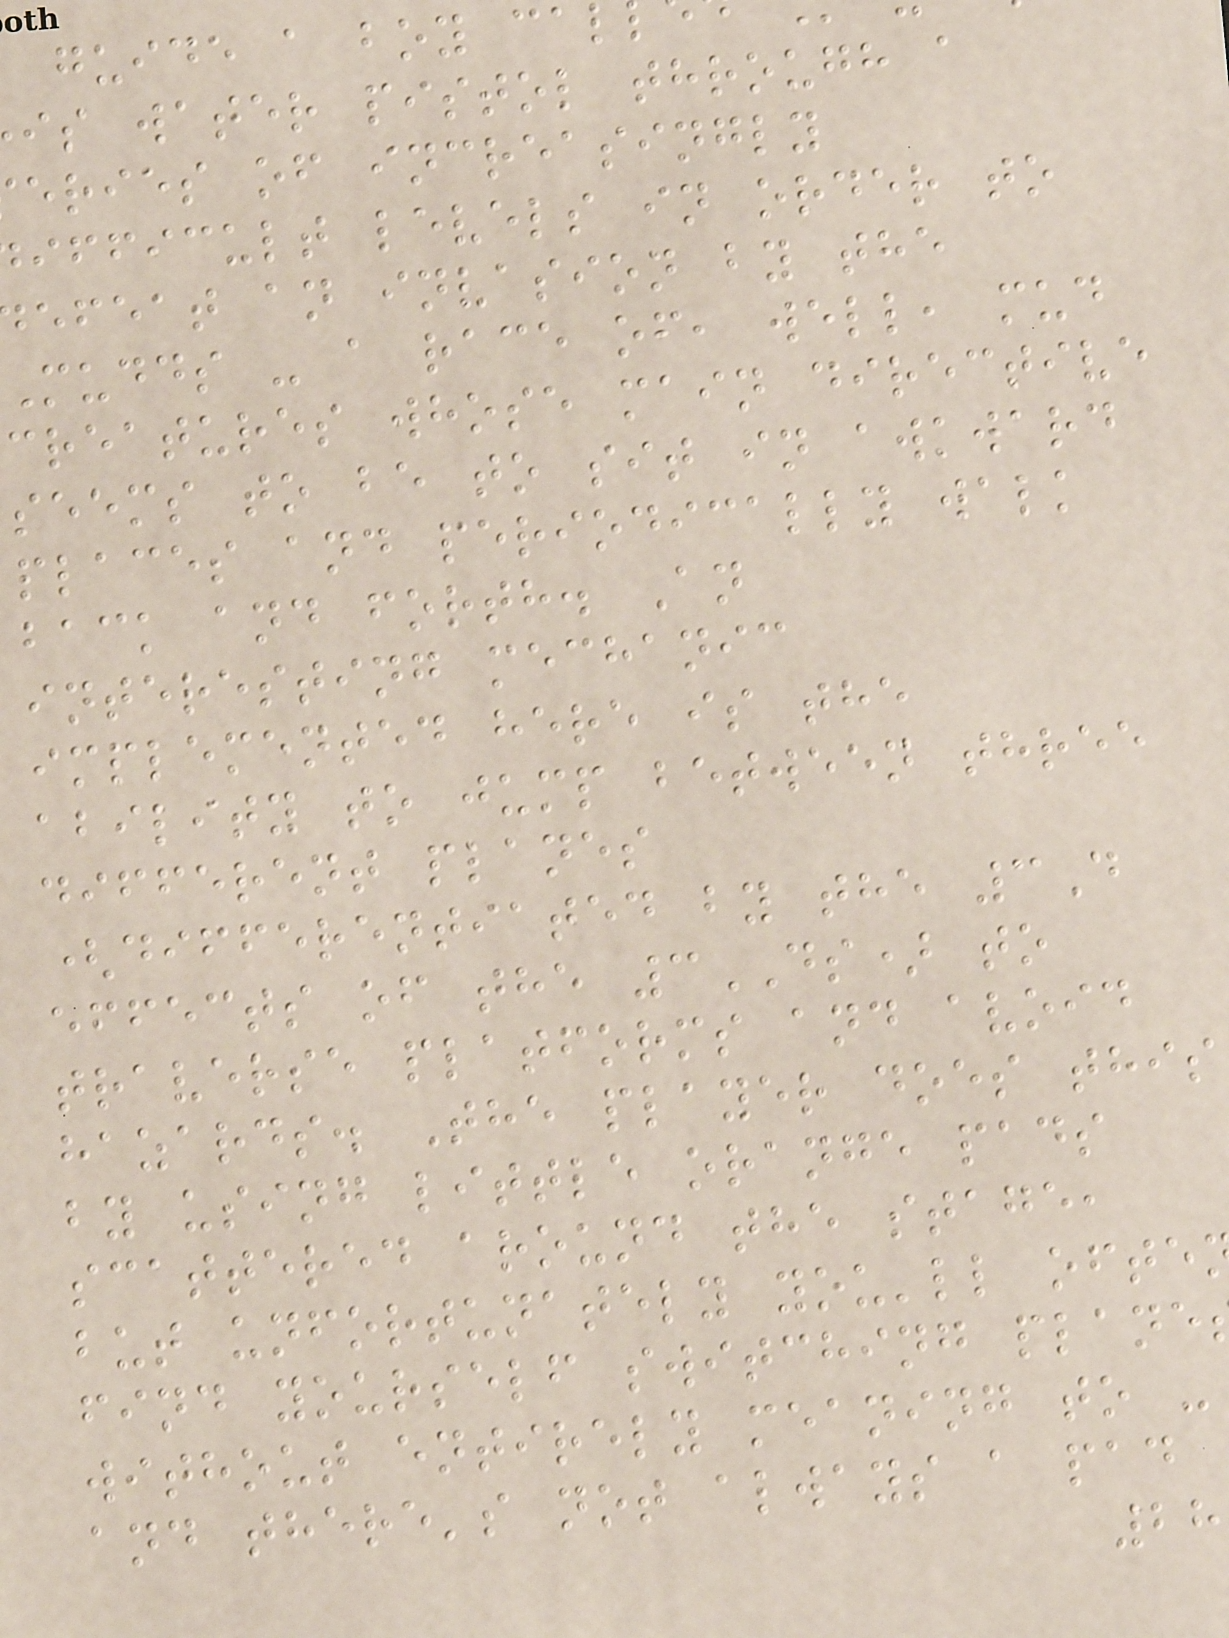guide a boy ca
is water pistol through a
eries of increasingly
ifficult levels in order to
efeat an invasion by the
Mudds - a race of, well, mud
creatures whose main directive
seems to be to sit in awkward
places and periodically walk
back and forth. An
interesting mechanic
implemented here is the
ability to jump between three
different planes
(differentiated by the 3D
effects of the 3DS) to
traverse platforms and avoid
hazards. The player does this
by using little orange pads
scattered around the stage,
but unfortunately you'll ofte
find yourself switching plane
without entirely meaning to -
and there's not always a pad
